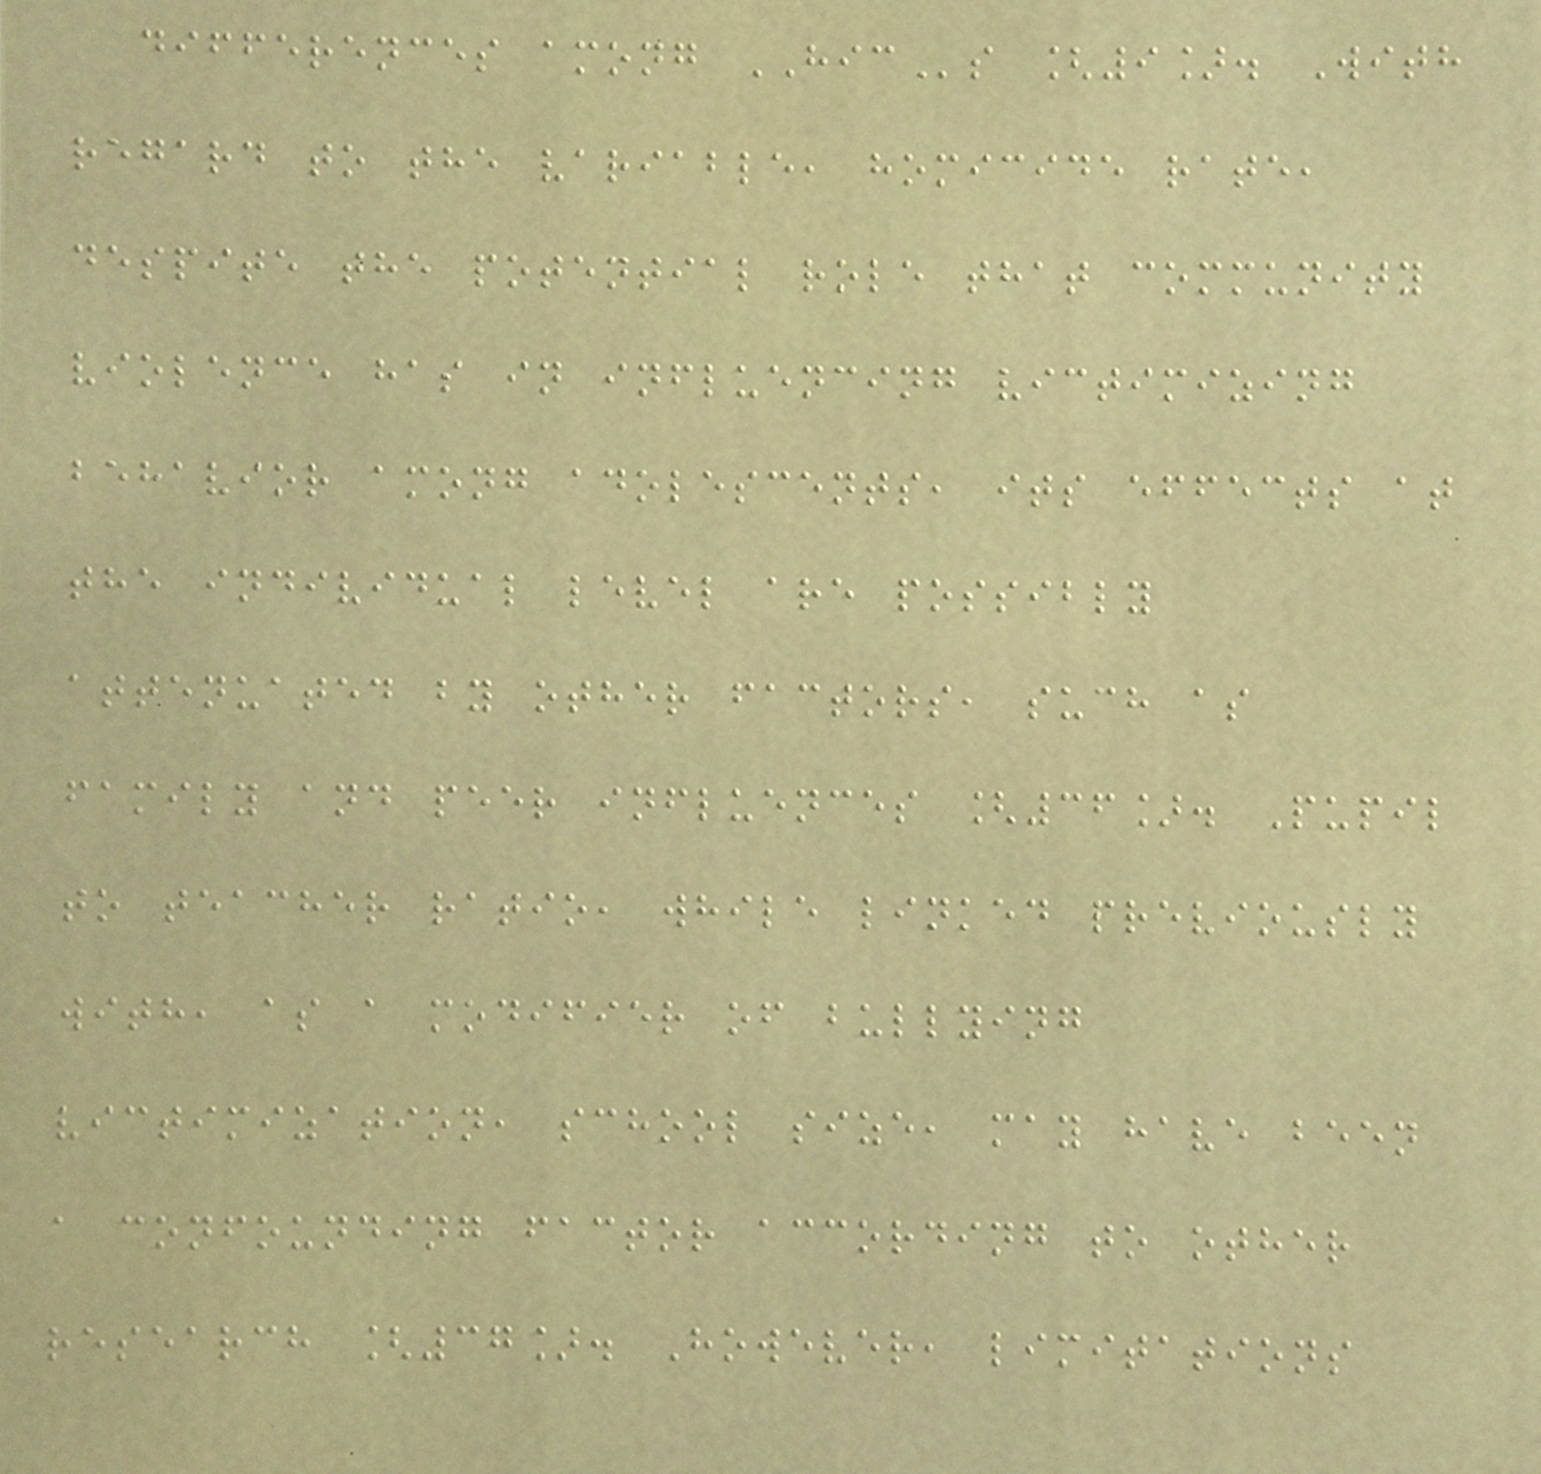differences among HICs [9]. With
regard to the variable, homicide rate,
despite the potential role that community
violence has in influencing victimizing
behavior among adolescents, its effects at
the individual level are possibly
attenuated by other factors, such as
family and peer influences [36]. Pupil
to teacher ratio, while linked previously
with, as a modifier of bullying
victimization, school size, may have been
a confounding factor according to other
research [37]. However, limitations
